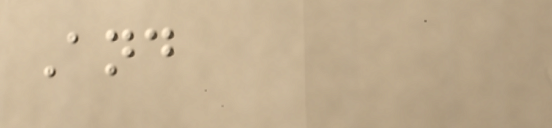And
